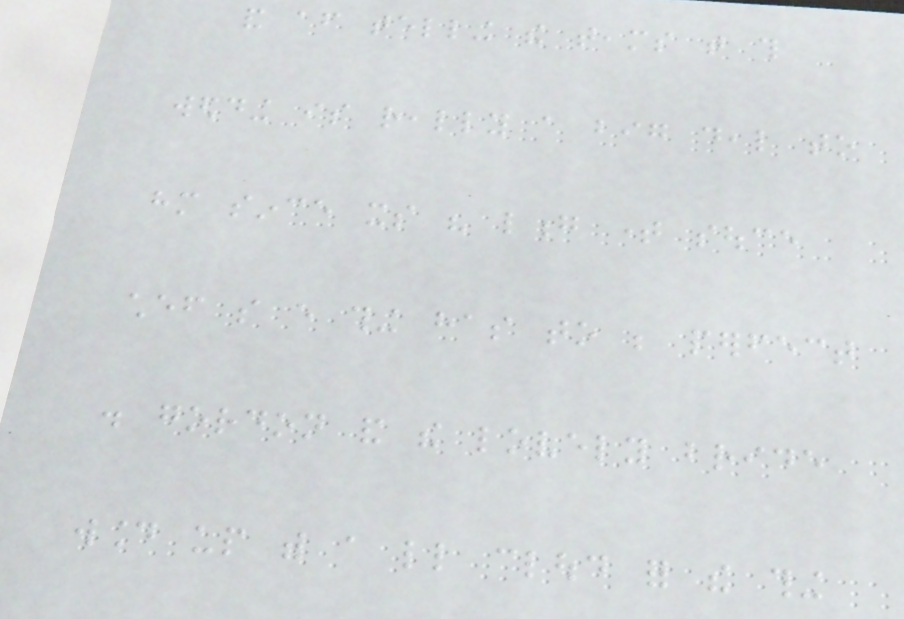and after telling the teams that this
wedding is really a big deal to
him since its his long time souce
chef so every thing has to be perfect
. gordon and the lovely bride
wound up with a little cloud for the thing
